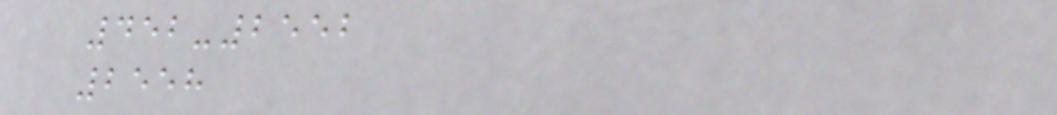452-2552
2558
